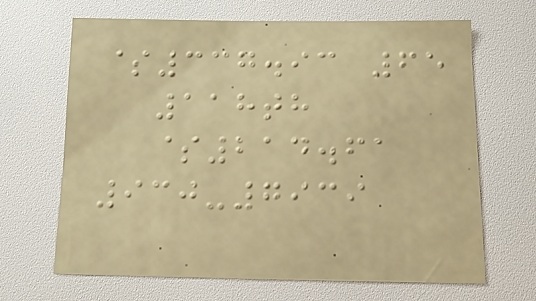$337.93 65
118th
$214.61
930-7939
